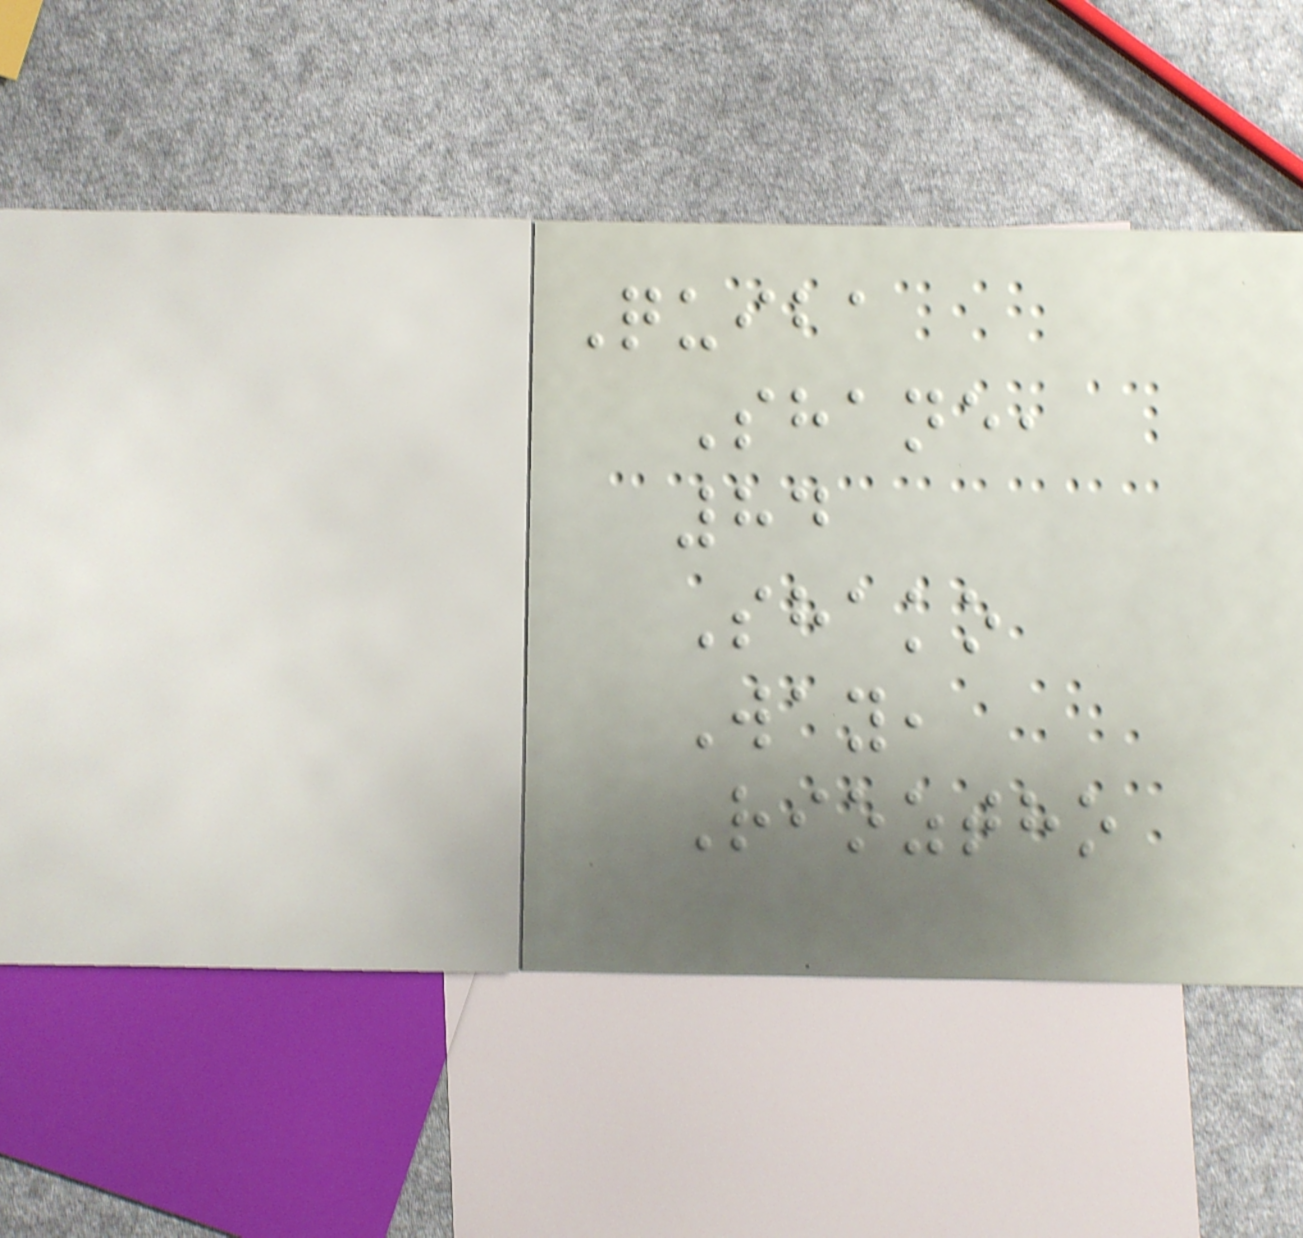Quiba
Shane,
84
Shako
Way,
Rioztho
